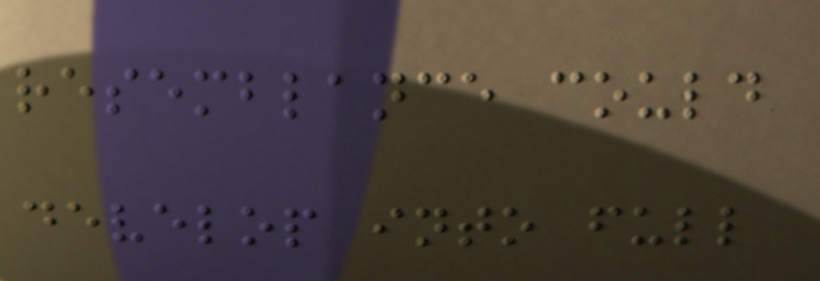resemblance could
develop into full
